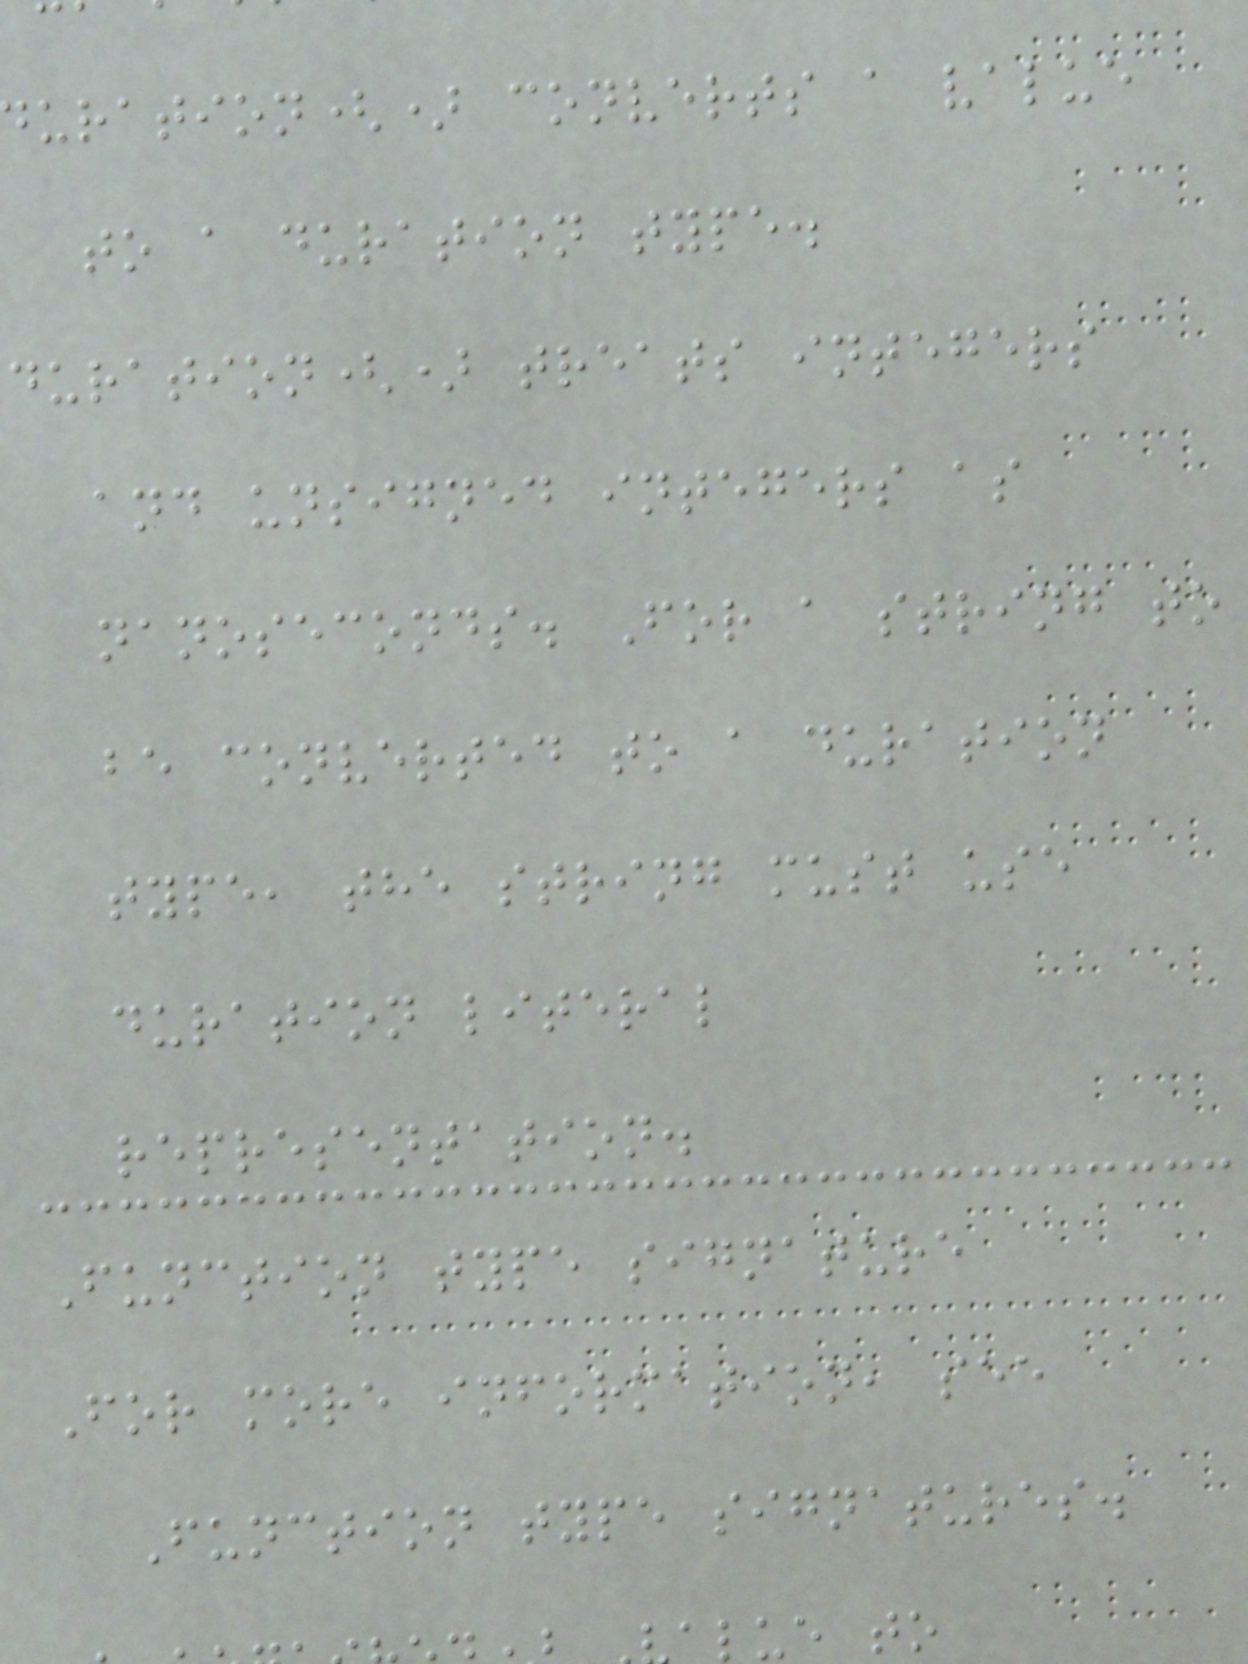uration() converts a value
to a duration type.
duration() treats integers
and unsigned integers as
nanoseconds. For a string to
be converted to a duration
type, the string must use
duration literal
representation.
Function type signature
For more information, see
Function type signatures.
lue to
